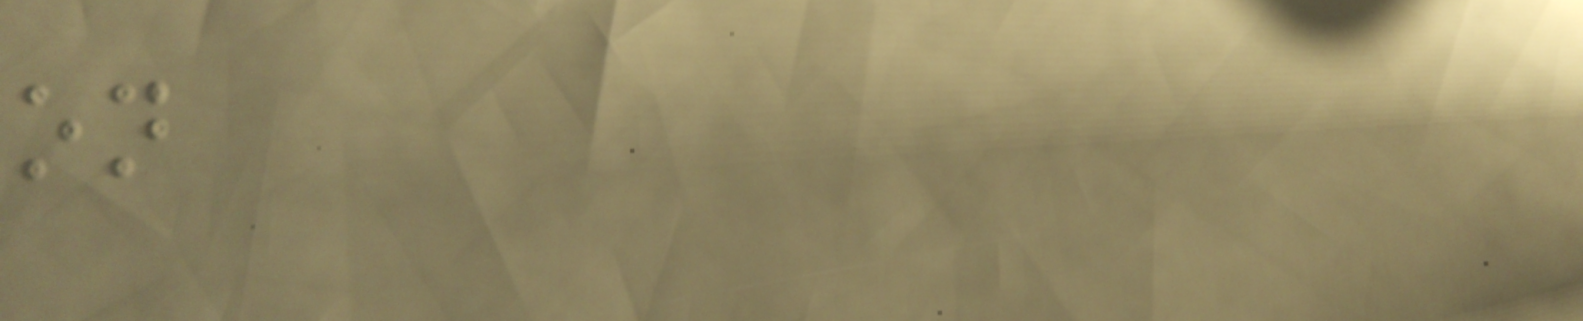on
